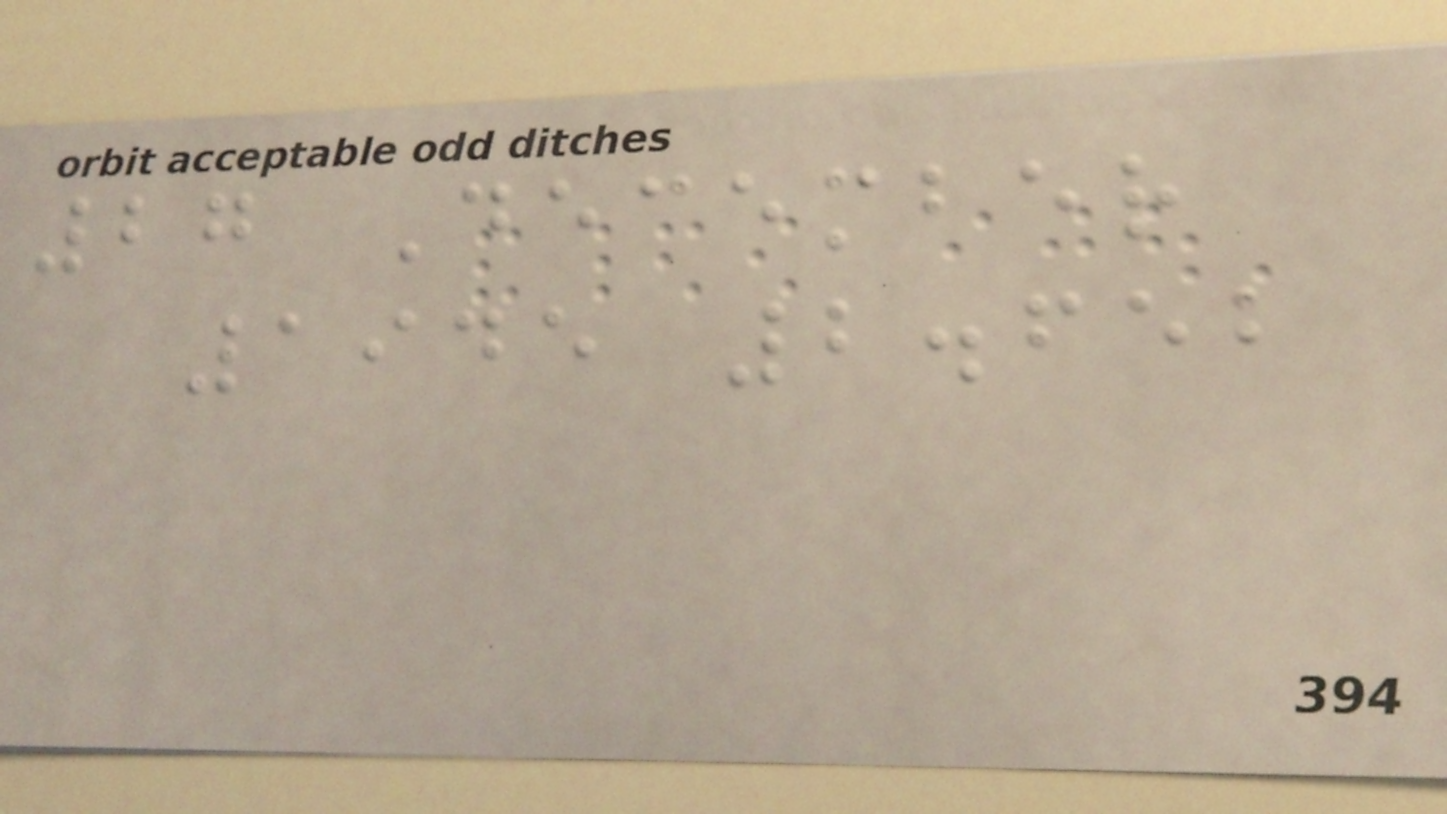27 December
1945 2.652
